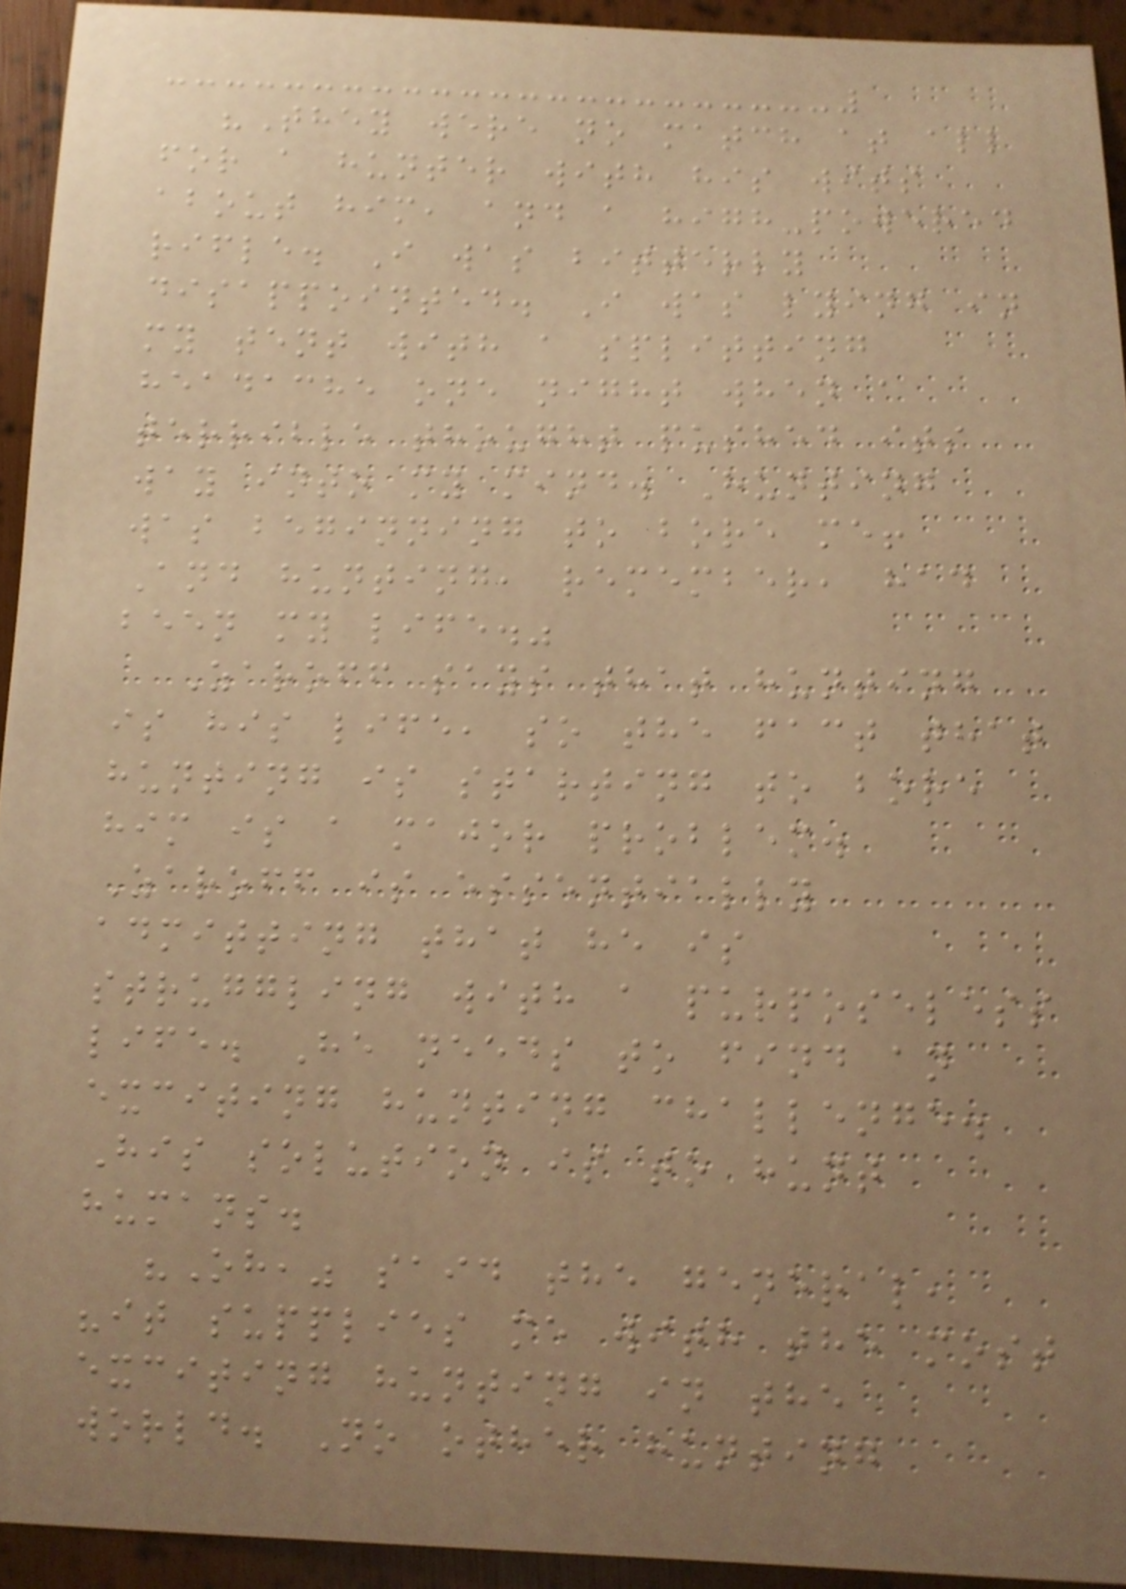"They were no match at all
for a hunter with his wits
about him, and a high-powered
rifle. I was bitterly
disappointed. I was lying in
my tent with a splitting
headache one night when a
terrible thought pushed its
way into my mind. Hunting
was beginning to bore me!
And hunting, remember, had
been my life."
Zaroff says that hunting
is his life, so the fact that
hunting is starting to bore
him is a major problem.
Zaroff is essentially
admitting that he is
struggling with a purposeless
life. He needs to find an
exciting hunting challenge.
His solution is to hunt
humans.
"Oh," said the general,
"it supplies me with the most
exciting hunting in the
world. No other hunting
